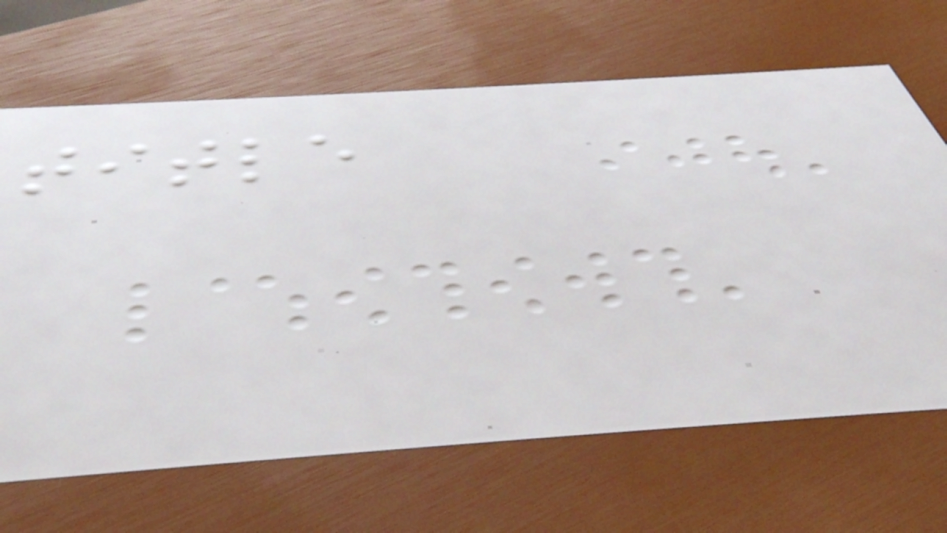title
